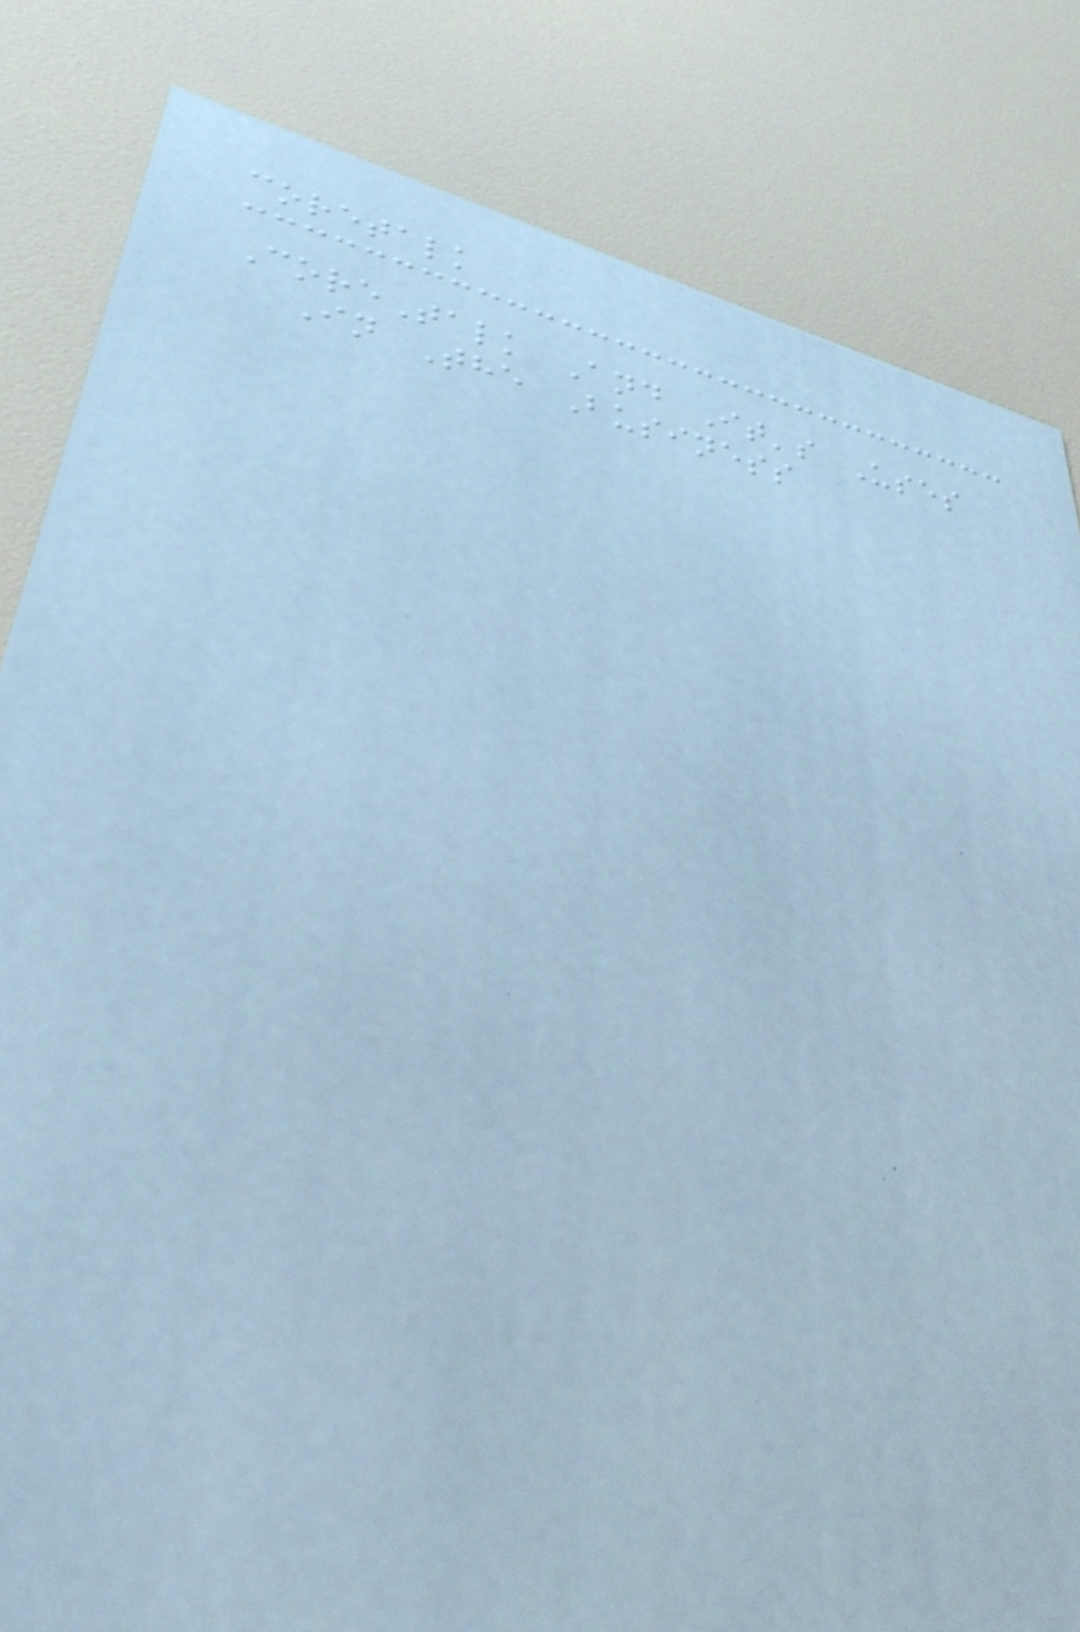coretalk
CoreTalk And It's Uses
In The Business
